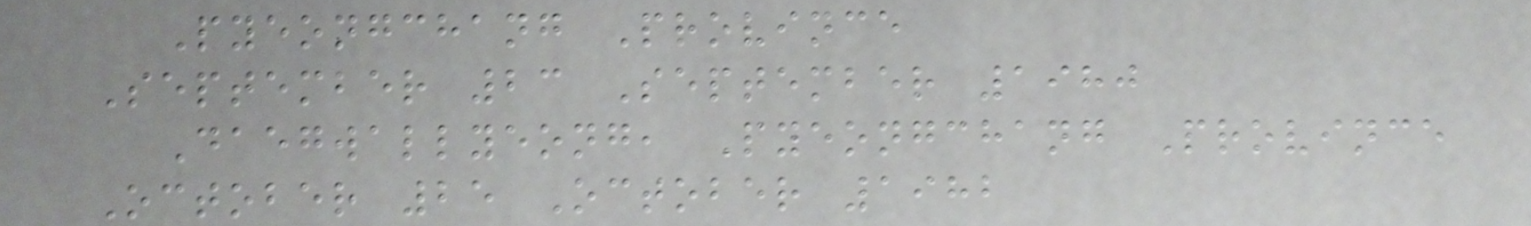Pyeongchang Province
September 23 September 1980
Daegwallyeong, Pyeongchang Province
October 25 October 1982
